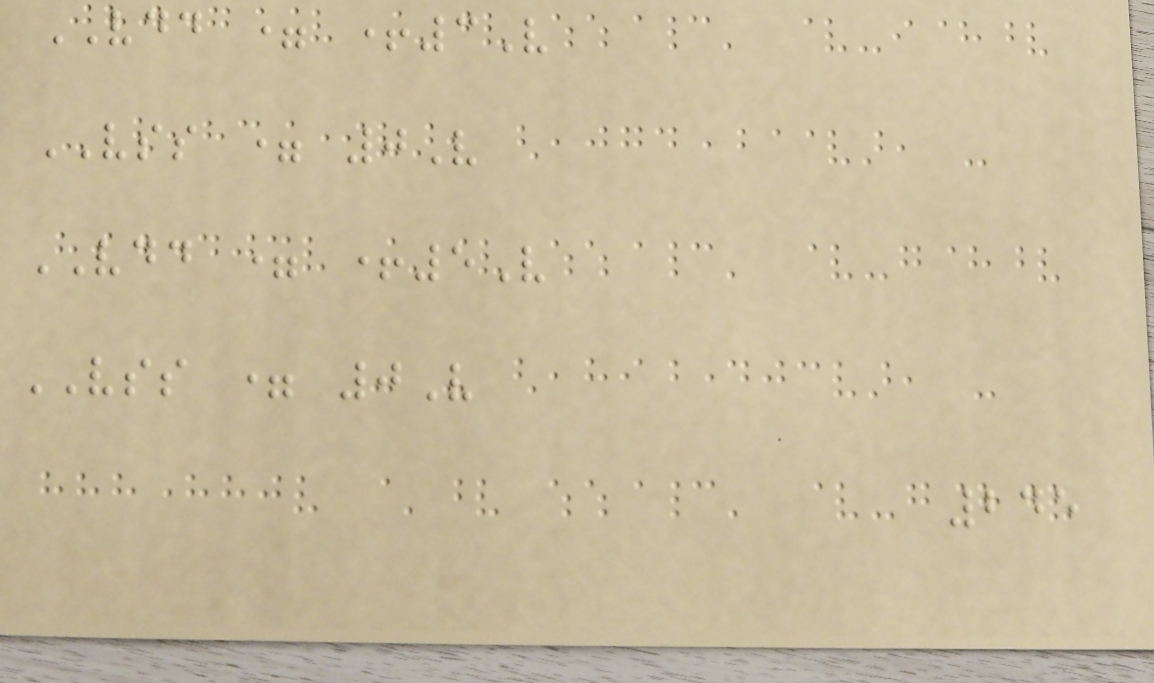VDD = +3V
VSS = 0V
VDD = +5V
VSS = 0V
245
